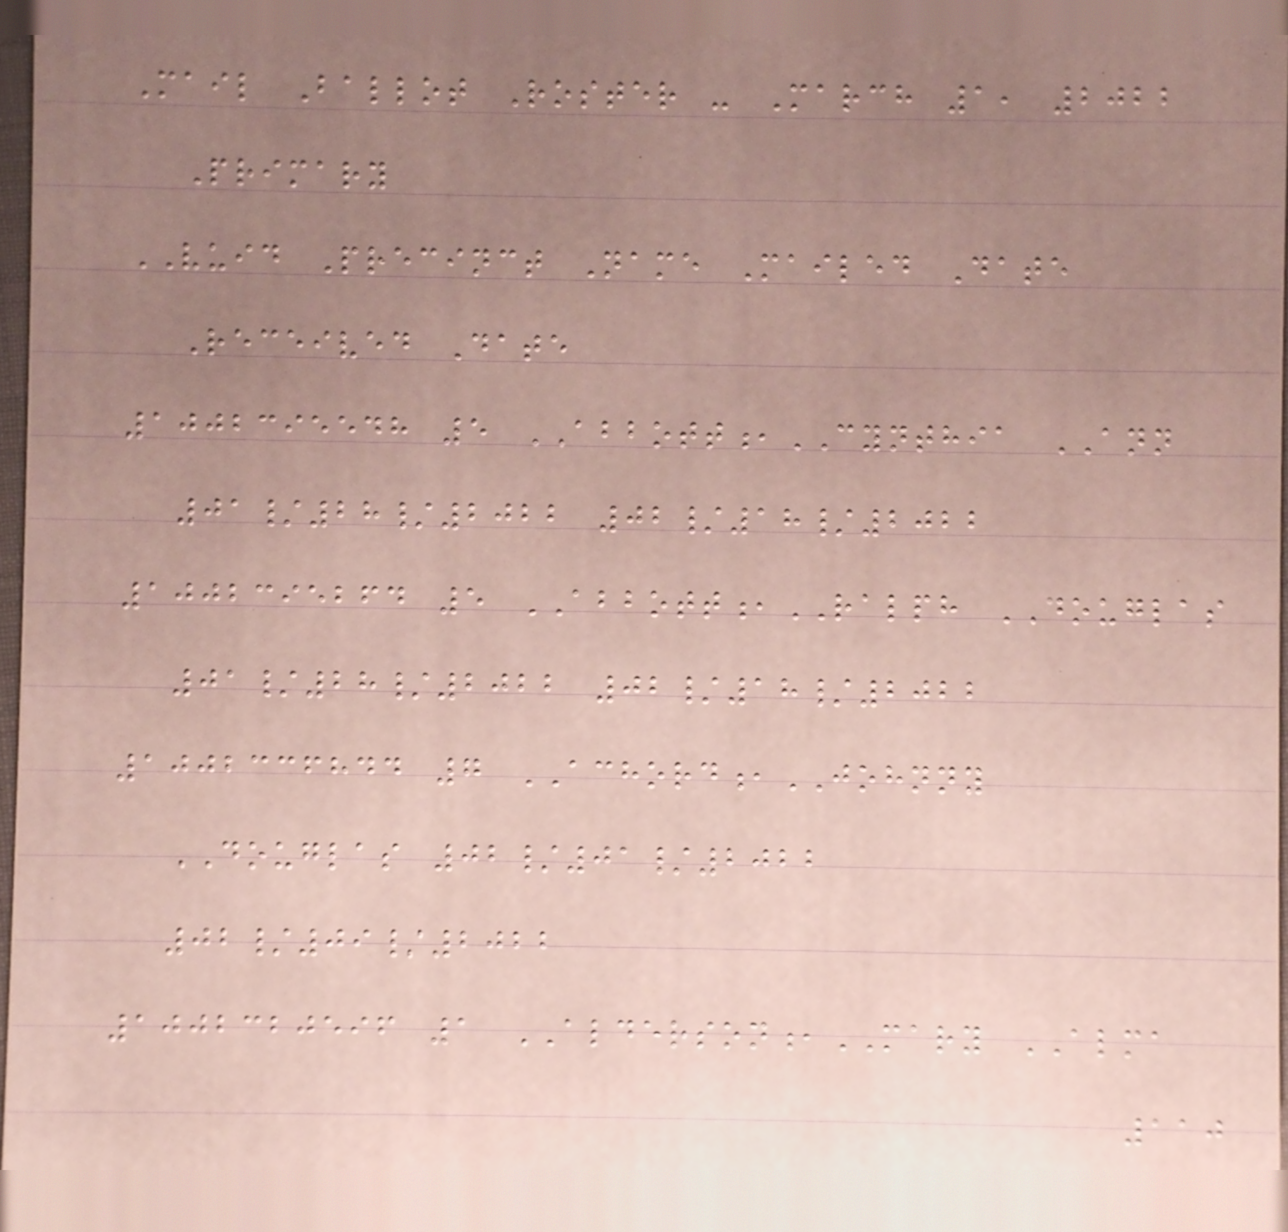Mail Ballot Roster - March 1, 2022
Primary
VUID Precinct Name Mailed Date
Received Date
1002395548 5 ABBOTT,CYNTHIA ANN
01/28/2022 02/18/2022
1002395264 5 ABBOTT,RALPH DOUGLAS
01/28/2022 02/18/2022
1002336844 7 ACHORD,JOHNNY
DOUGLAS 02/01/2022
02/09/2022
1002320596 1 ALDERSON,MARY ALMA
110
